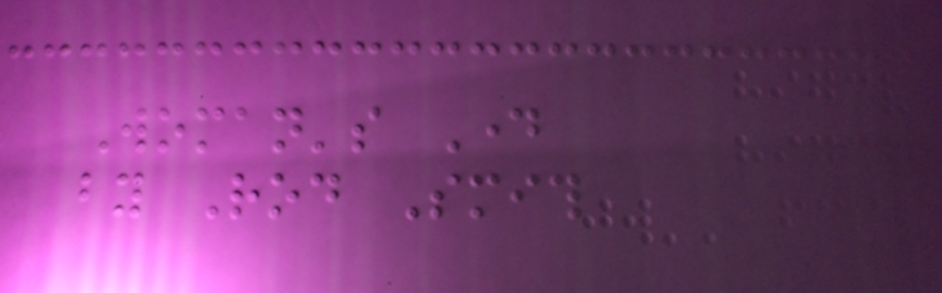Woman's Day
by Rod Smith
